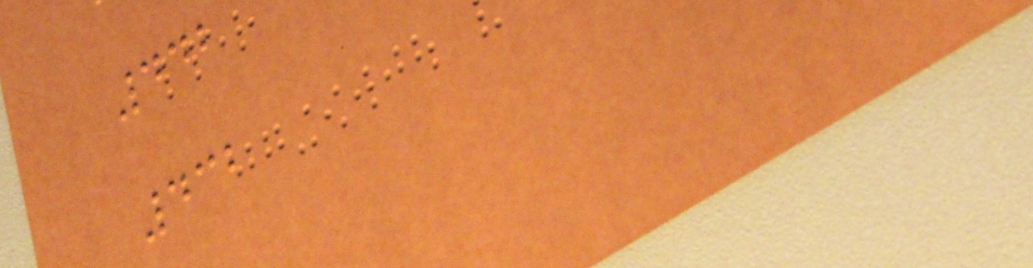442
432
